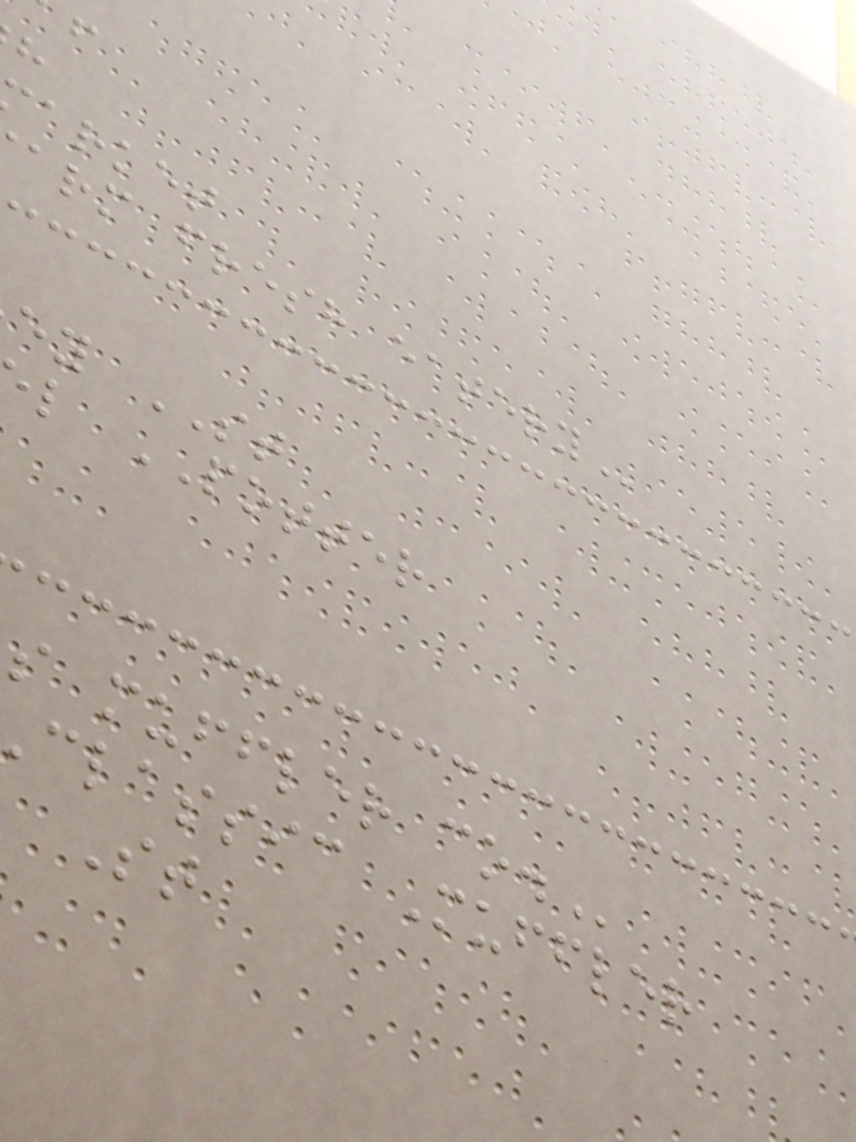arket
arm fresh
ey ST
l POTTER
s muffler
classic Muffler
